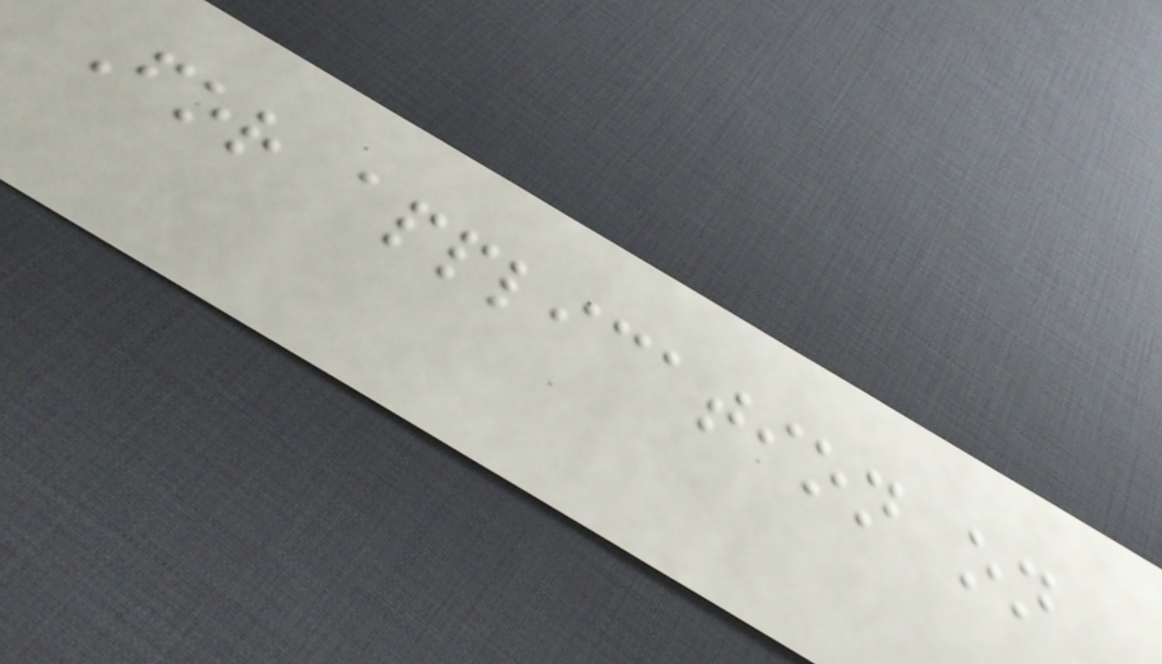For application on
